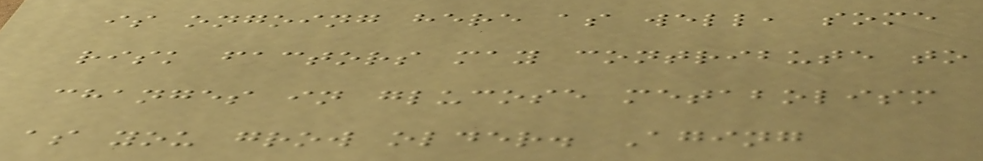is ongoing here as well, some
risk factors may contribute to
changes in glucose metabolism
as you grow older. Aging
